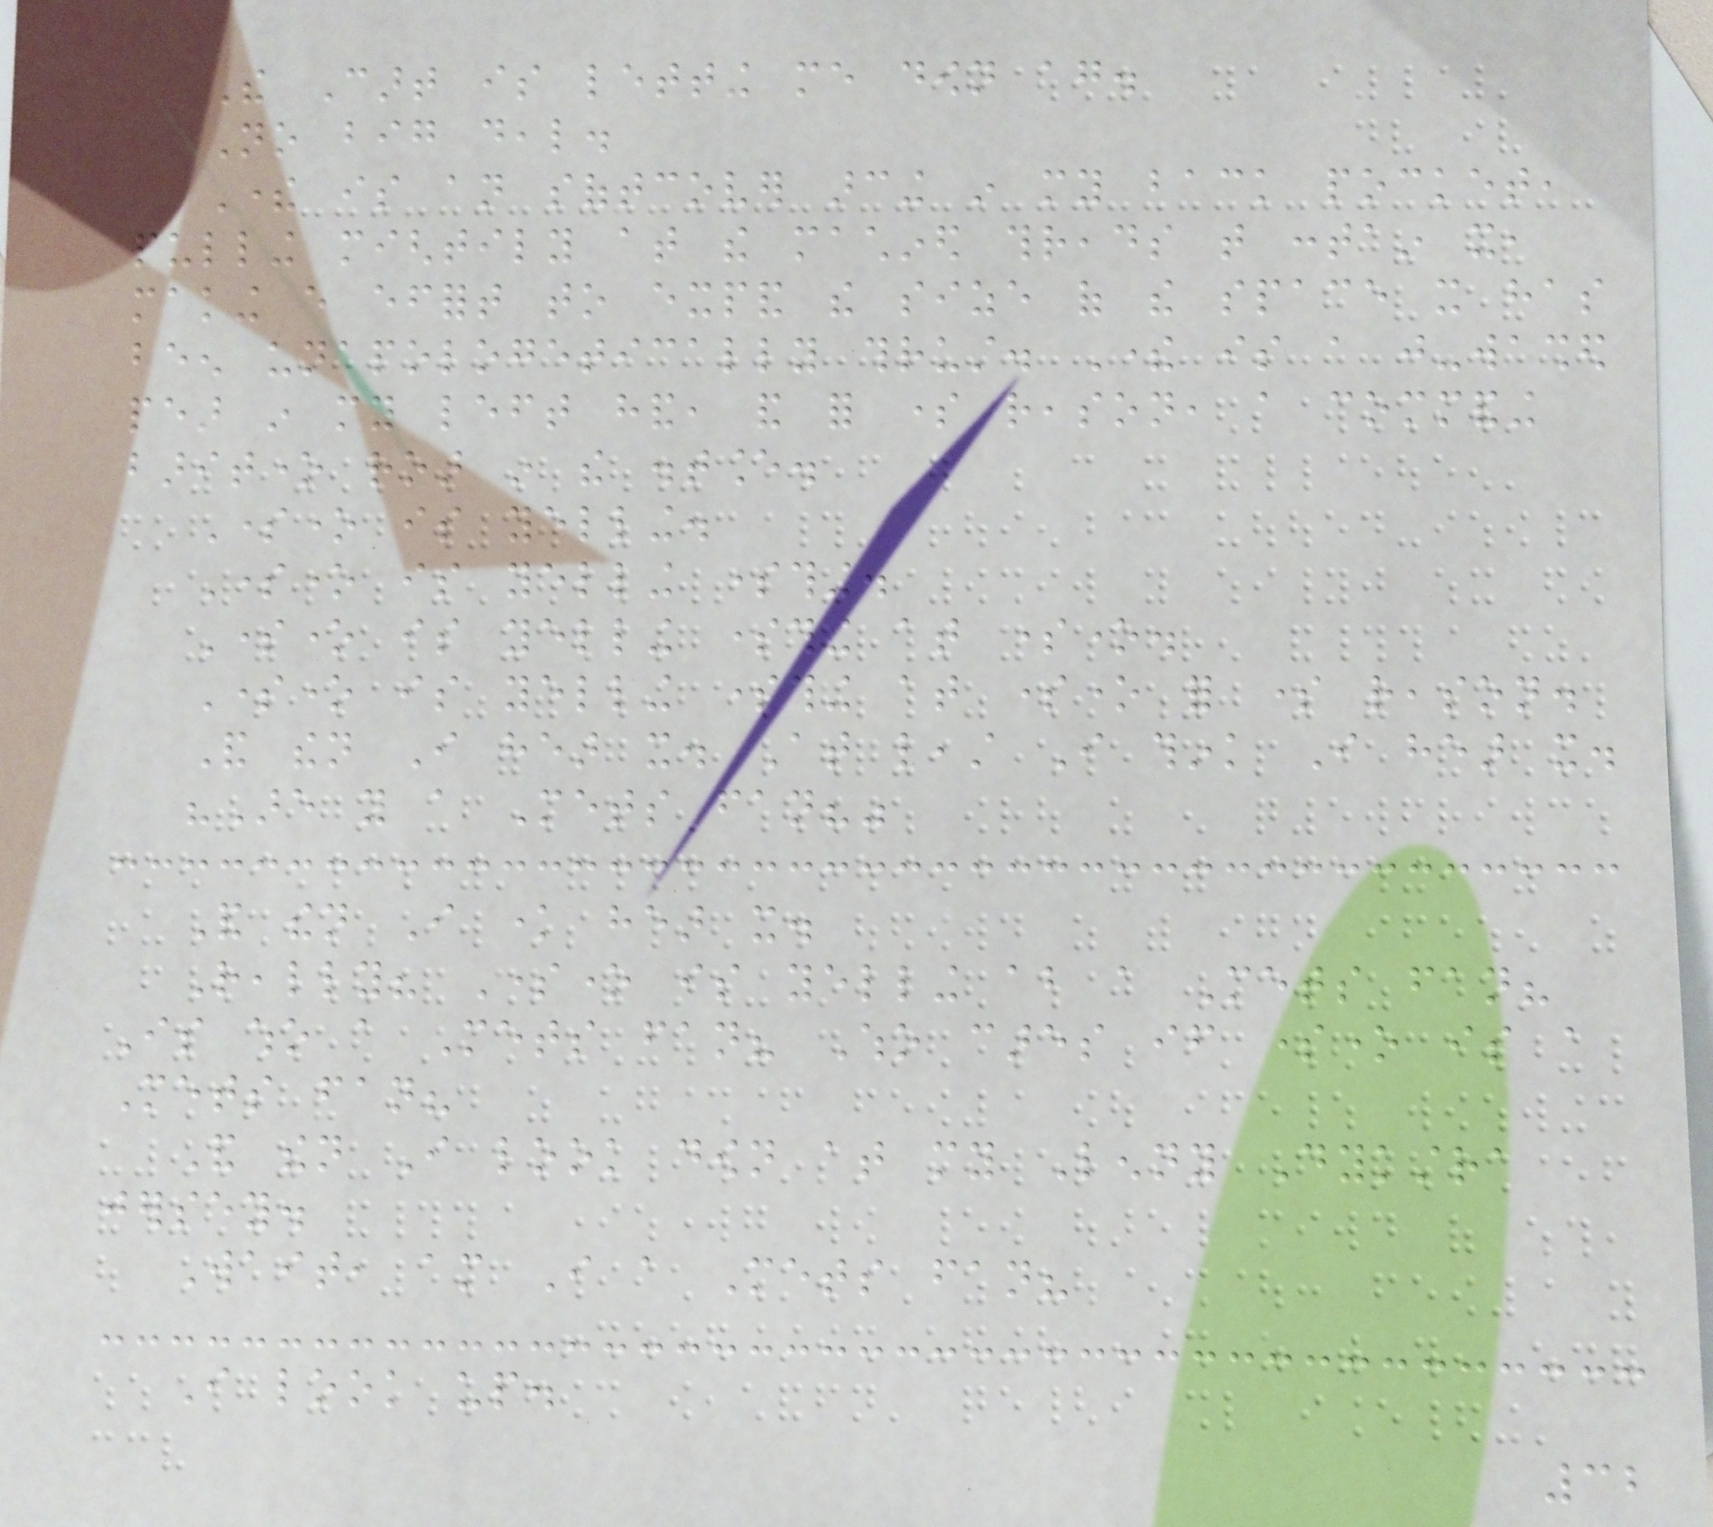The Cart is letting me down again.
No big deal.
There is an softcover arcing in my back pocket,
pulling mightily at the machined threads that contain it,
making every effort to expand the size of the space it has
been unapologetically thrust. There is a just-washed
pear in my left hand, and for some reason, a commanding
baritone roar in the distance.
Someone is yelling.
Someone is yelling something.
Someone is yelling something at someone.
Someone is yelling something at someone for some reason.
And then I hear it. At least I think I hear it.
"Are you a Mets fan?"
And then I know hear it.
Really? Someone is yelling about a Mets fan?
Is who a Mets fan? Who cares if someone is a
Mets fan?
And then I look down at my Lenny Dykstra
jersey.
Wait, am I a Mets fan?
I look up.
32
